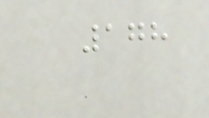178
